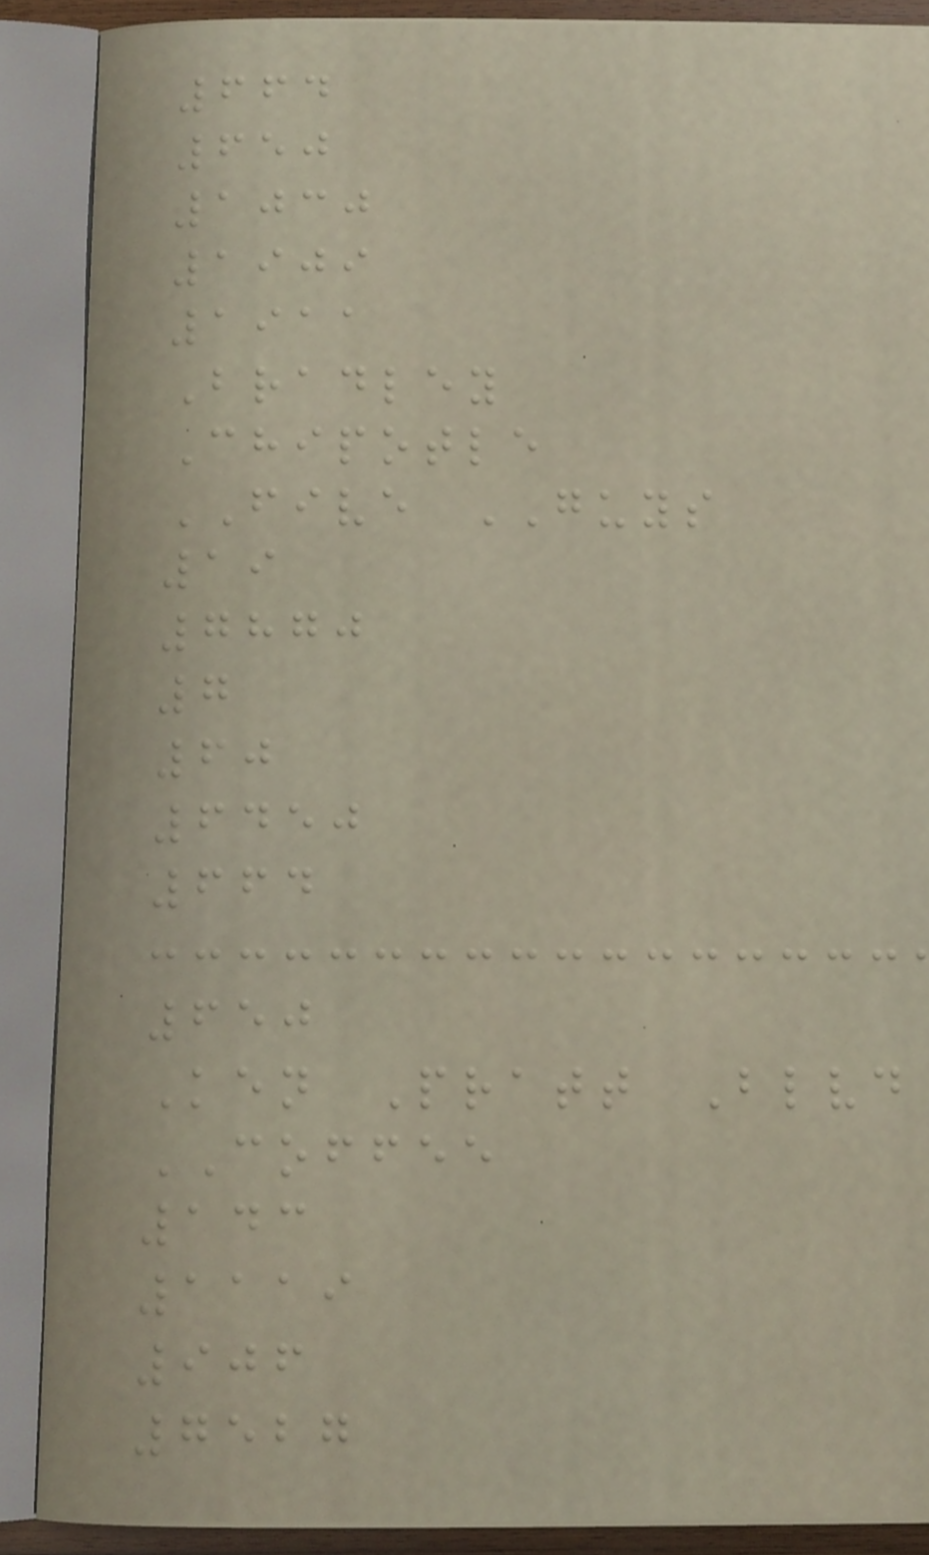664
650
1030
1909
1911
Bradley
Chipotle
FIVE GUYS
19
7870
7
60
6450
664
650
Ken Pratt Blvd
COFFEE
143
1119
906
7527
